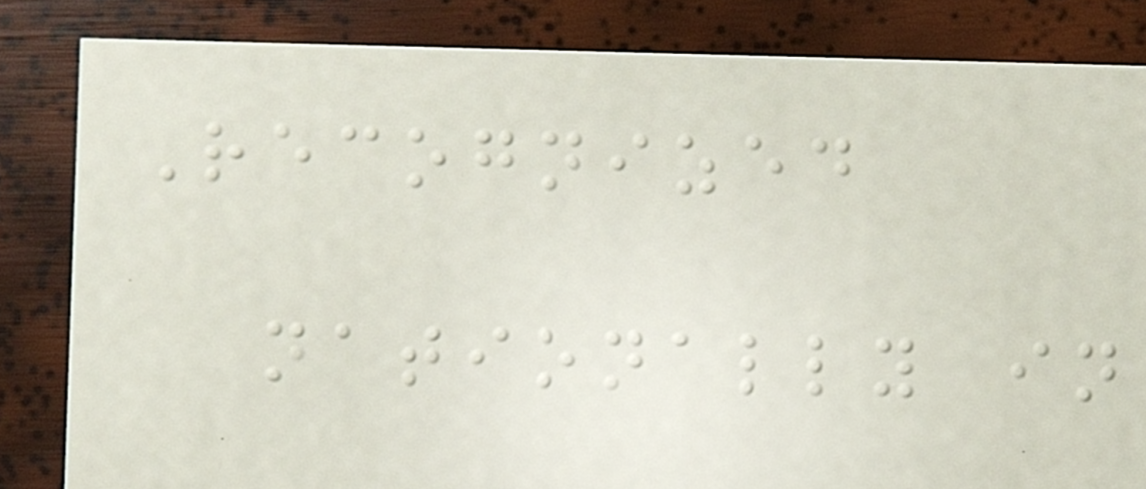Recognized
nationally in
